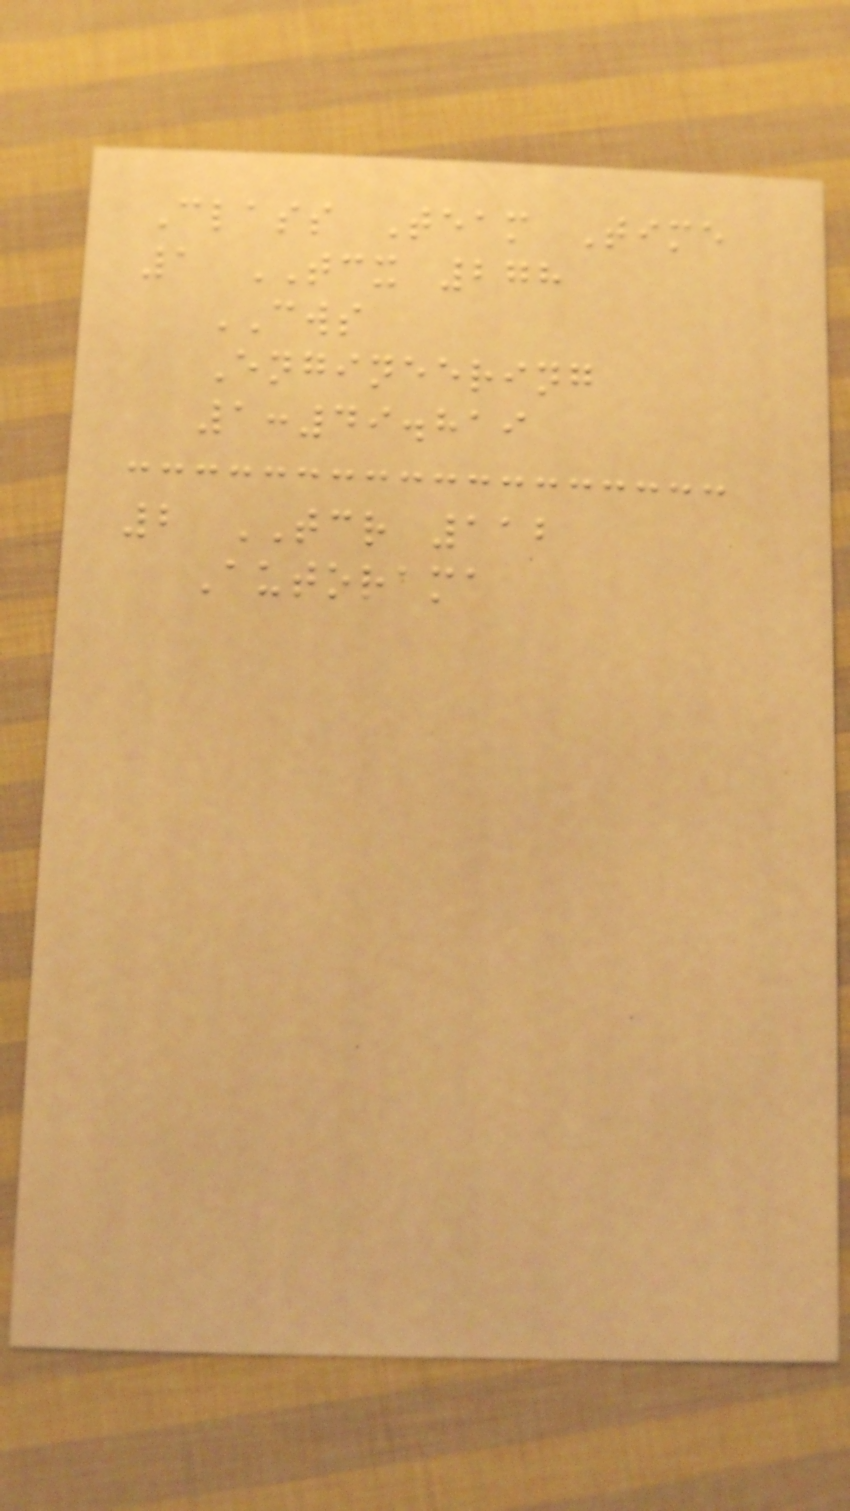Class Team Time
1 TCX 278
CWS
Engineering
1:49.819
2 TCR 112
Autorama
